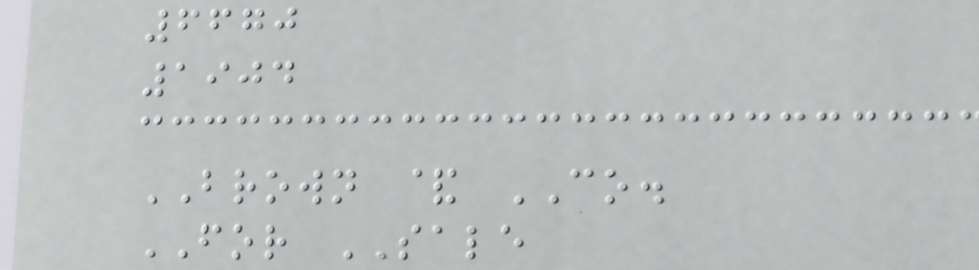6670
1904
BROWN & CO.
FOR SALE
